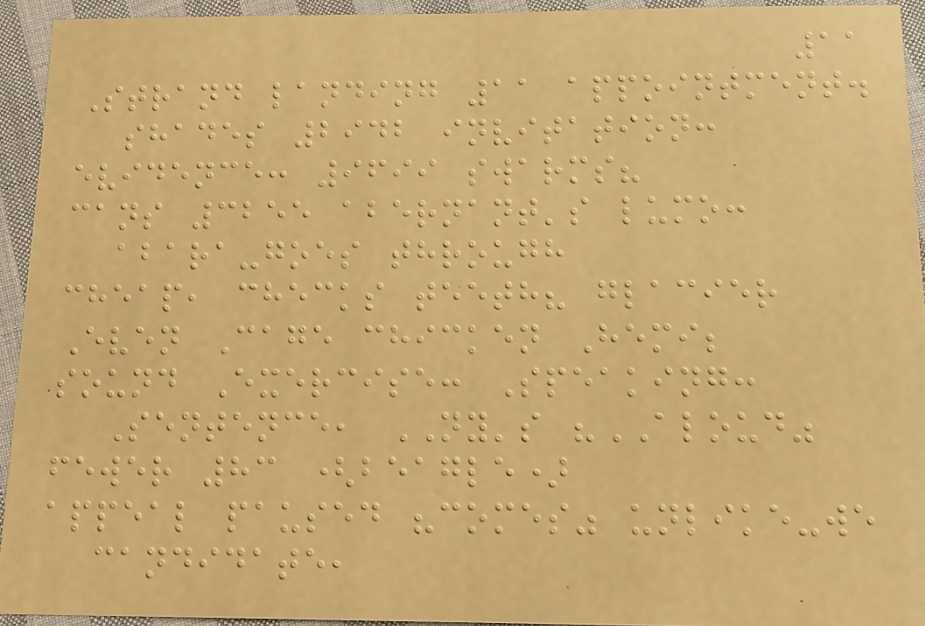11
Strand landing 11 appointment.
shades 2942 invitation:
evidence: 9699 swarms?
cans 3255 abernant's lumo:
abara-goes through
cheap, checks teeth? glacier
Even Cage chicken Hemi;
sound Exercise: Speaking:
Sentence, NY's "ALOUD"
fewer 83 (beagle)
appeal paused "comes" unlike-we
candidate,
